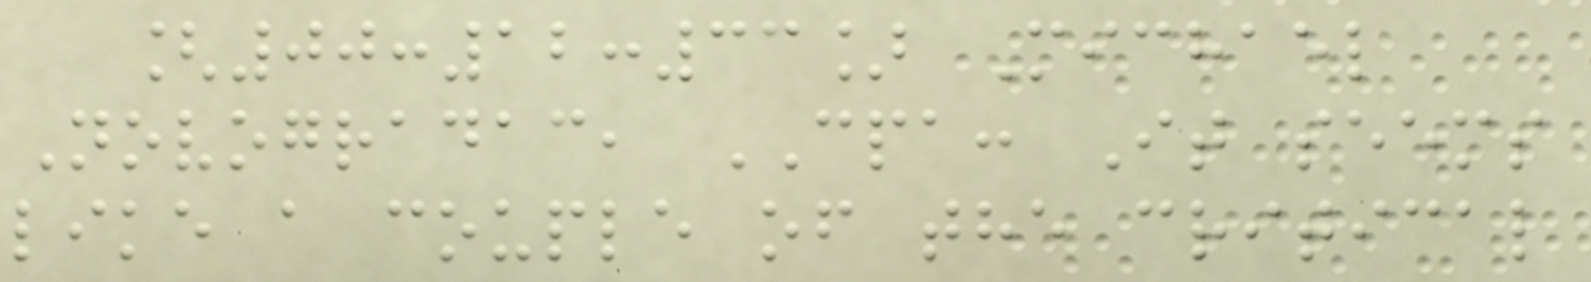[00:12:33] Michael
Novogradac, CPA: It seems
like a couple of the critical
